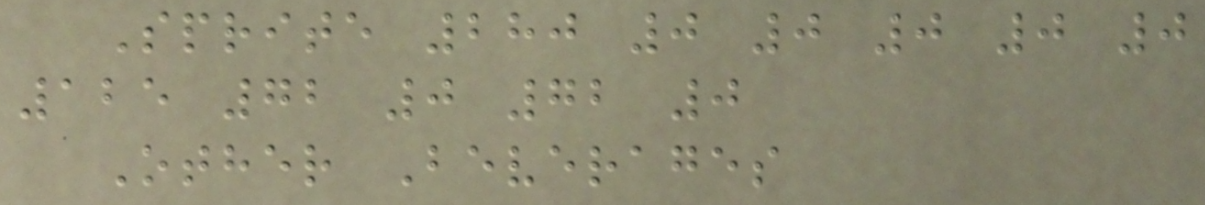Sprite 280 0 0 0 0 0
125 72 0 72 0
Other Beverages
